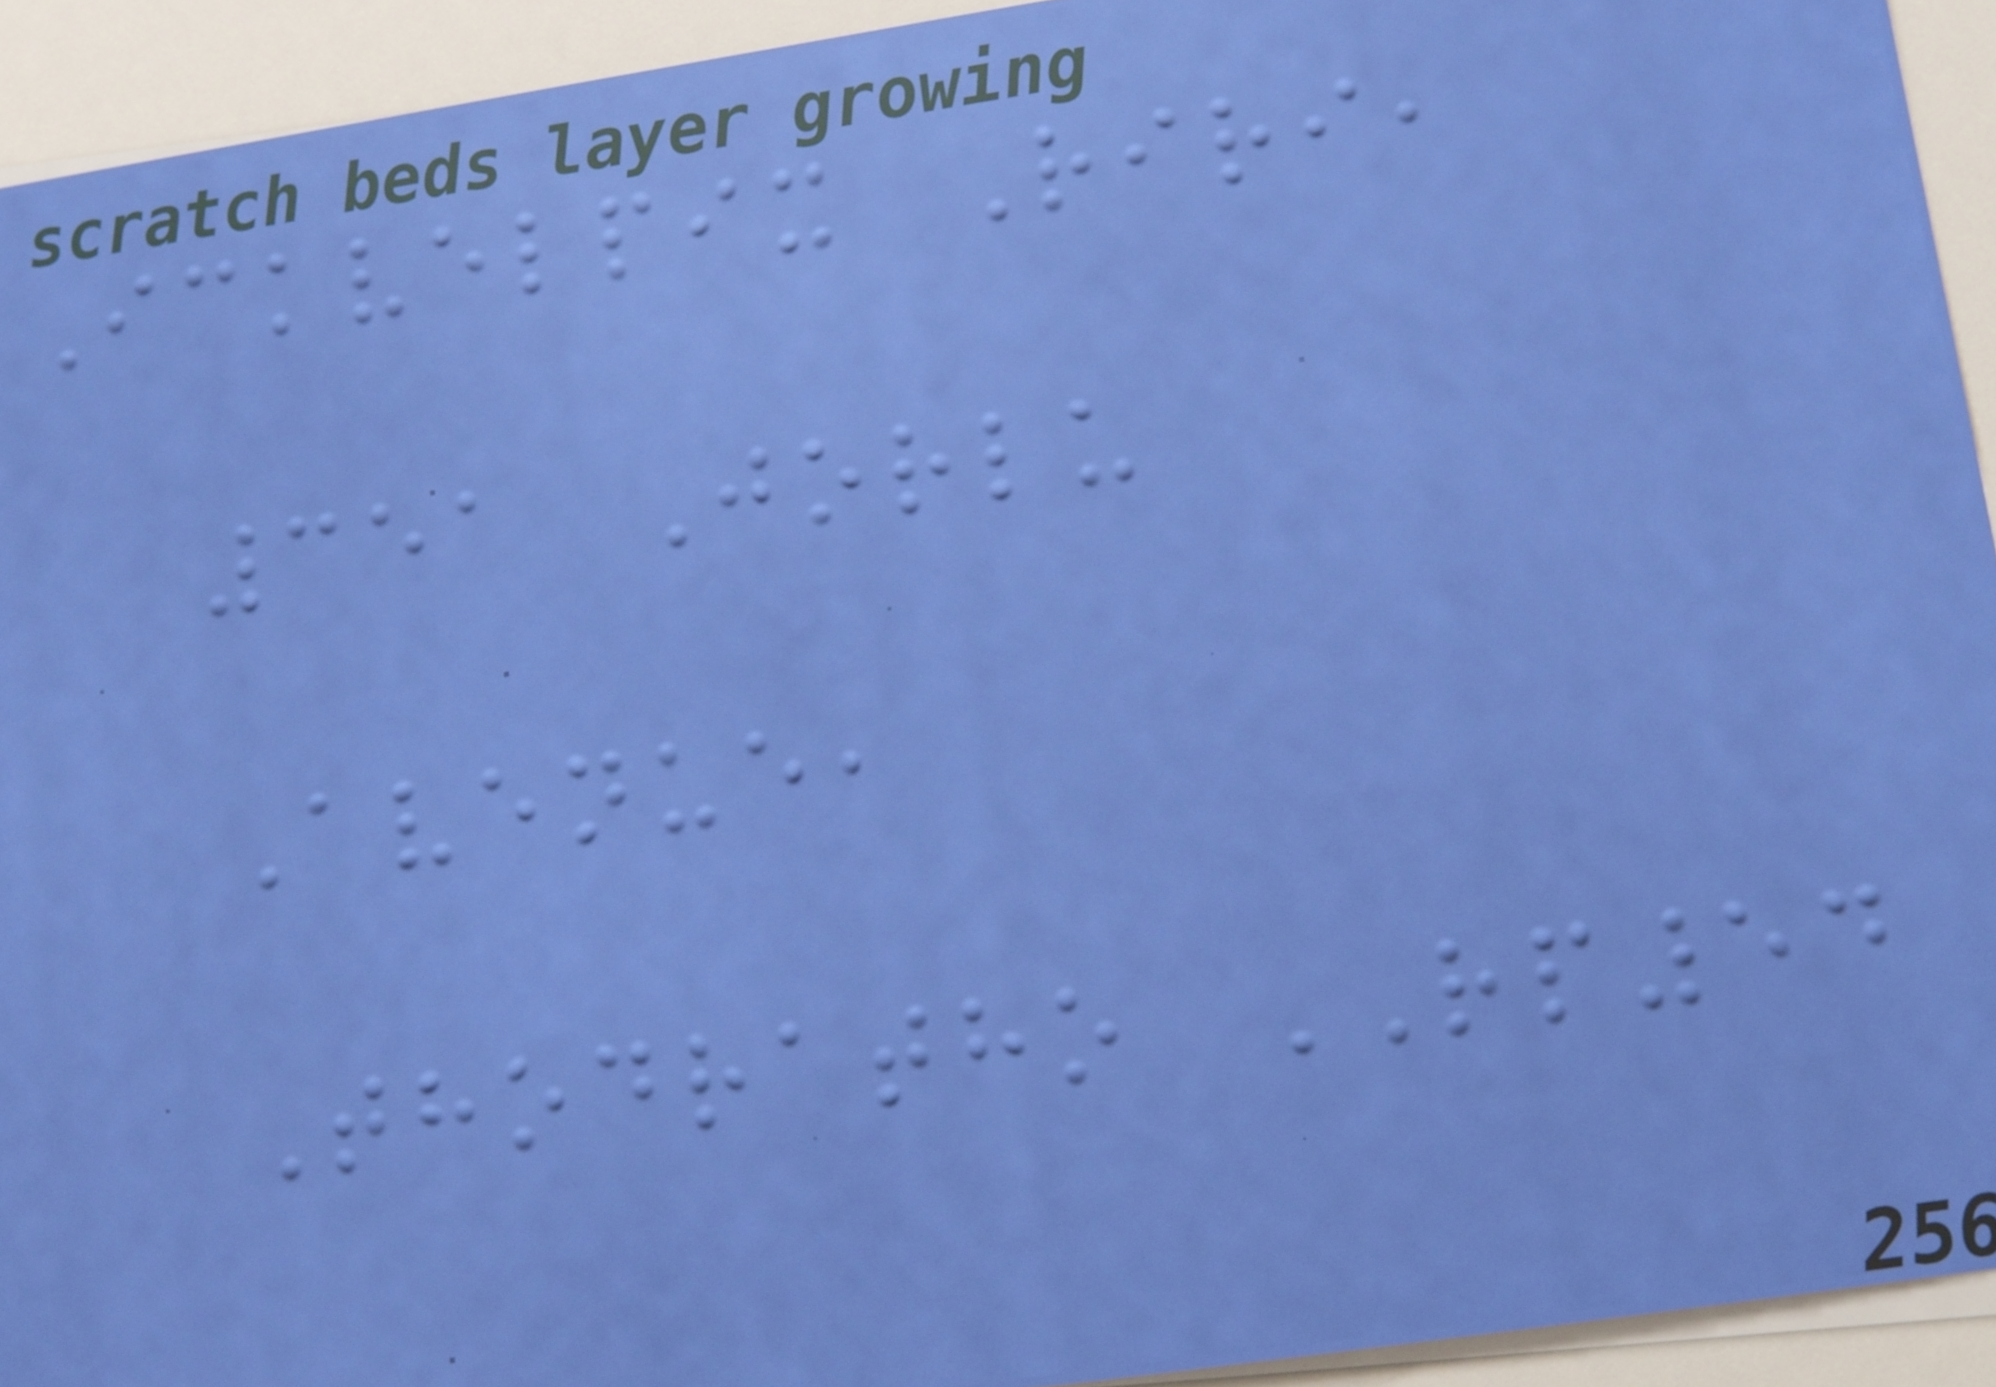Ickvelpix Riri,
351 Jorlu
Avenue,
Thodratho RP54
